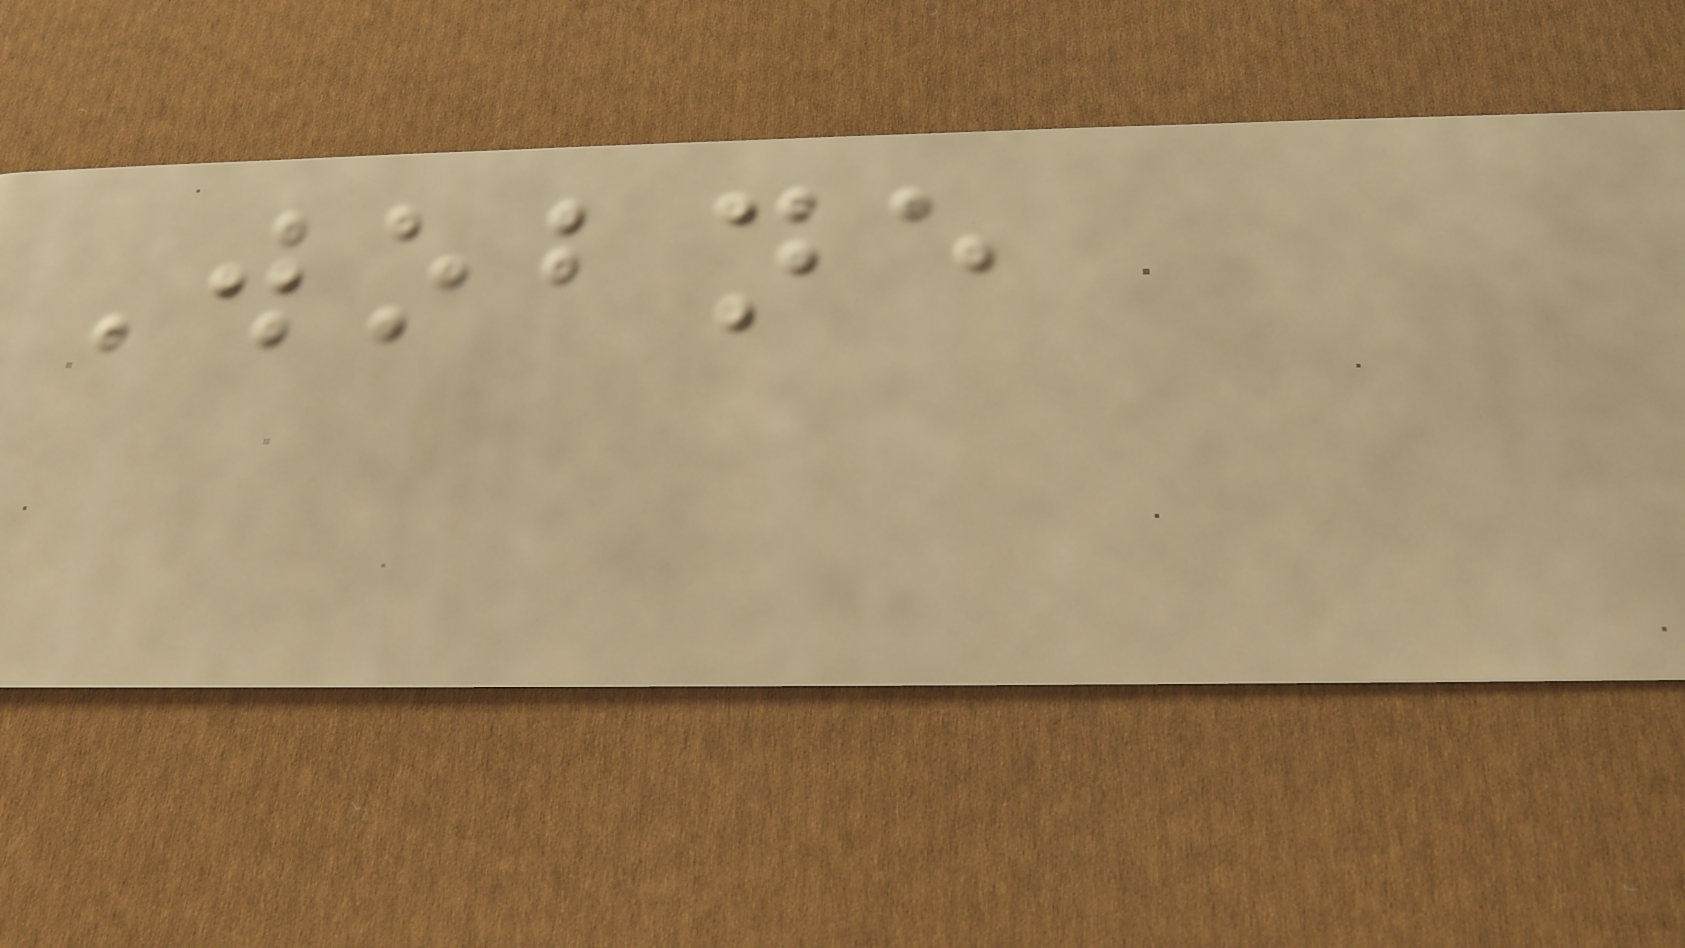Wobne
